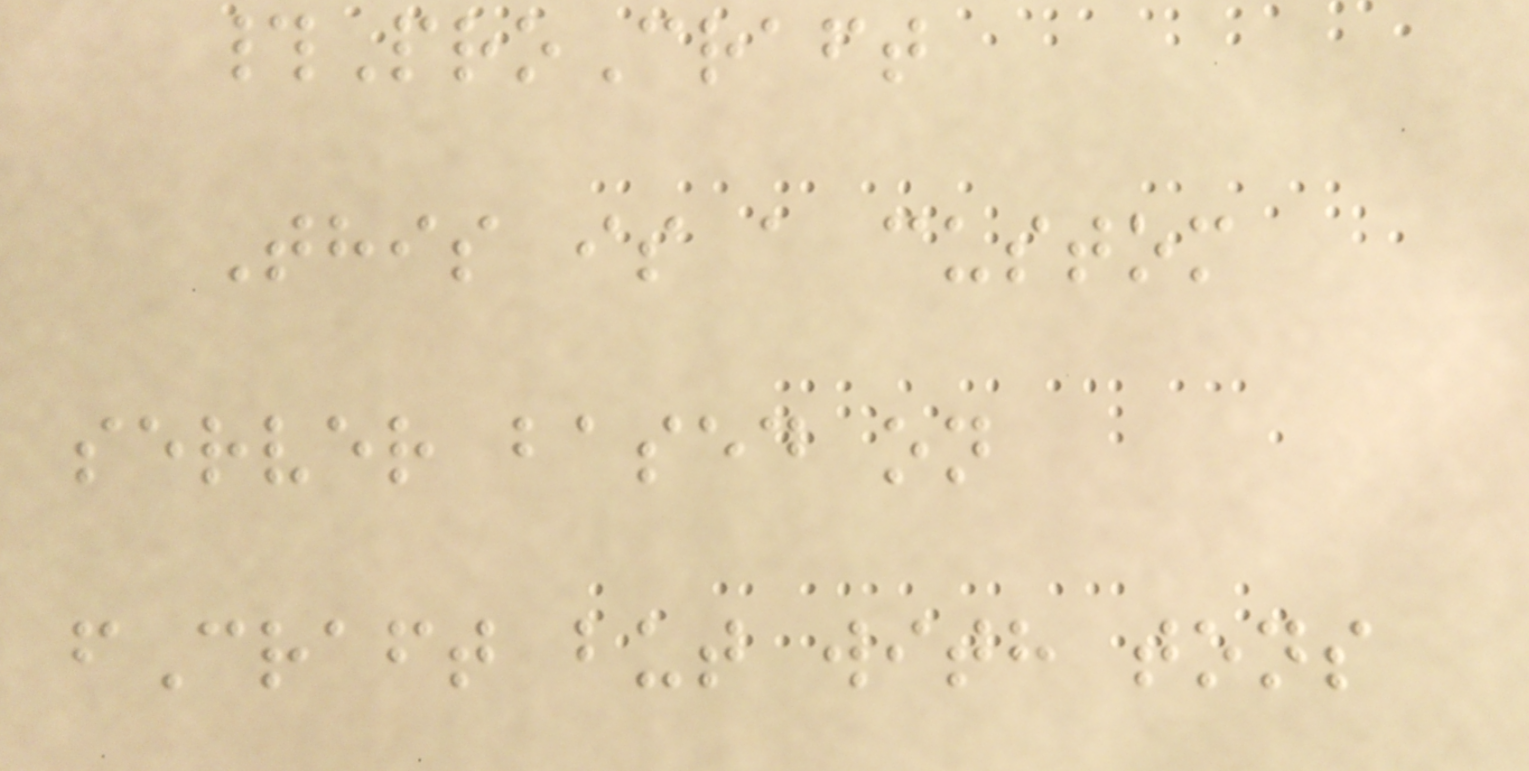#ProCraft
This is a custom
server based on
fCraft but with tons
